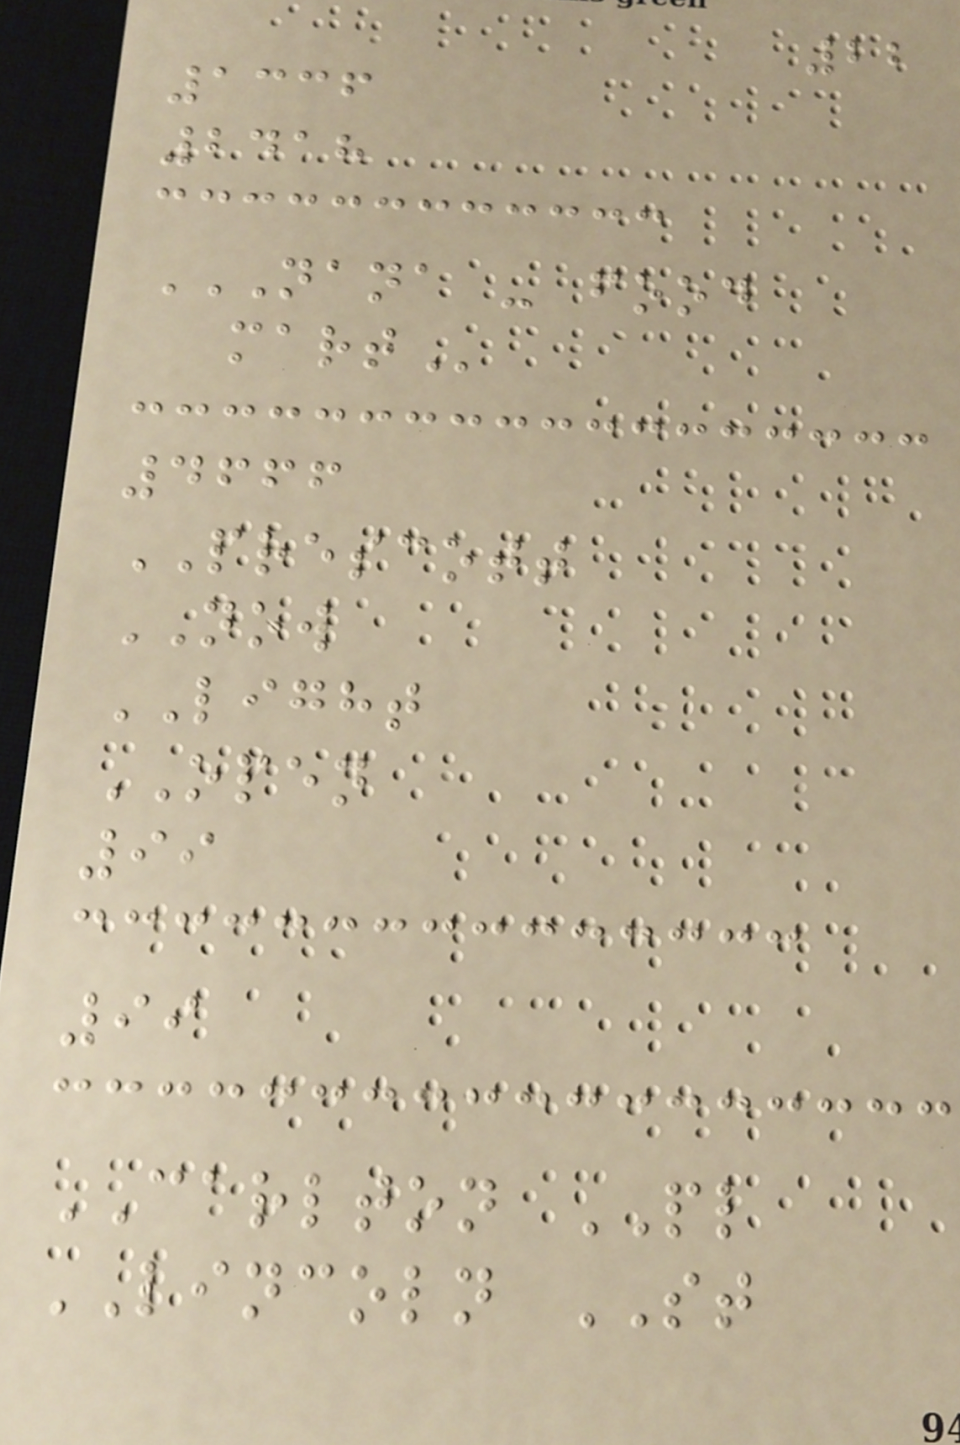22
1336
2418
NANA - FOOD
MART
4666
PRESCOTT
NOW
LIGHT
OPEN
99
99
CARLTON PL
LINCOLN ST
